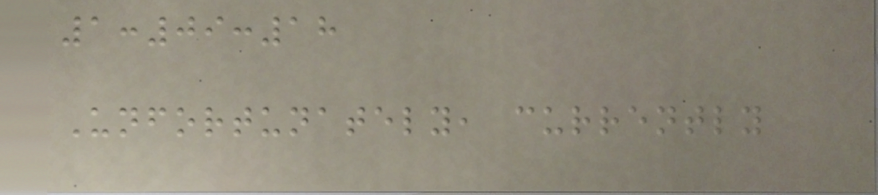1:09:18
Unfortunately, currently
